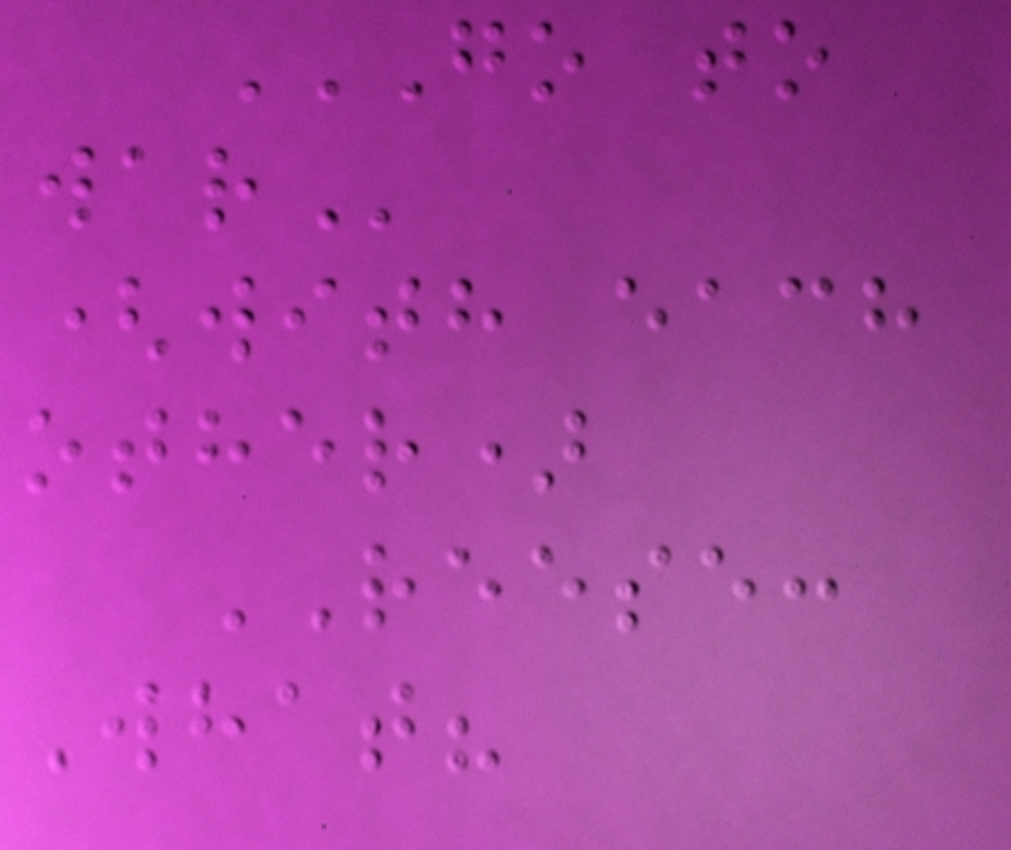GO TO
WAR
(with each
other)
REESE:
What?
